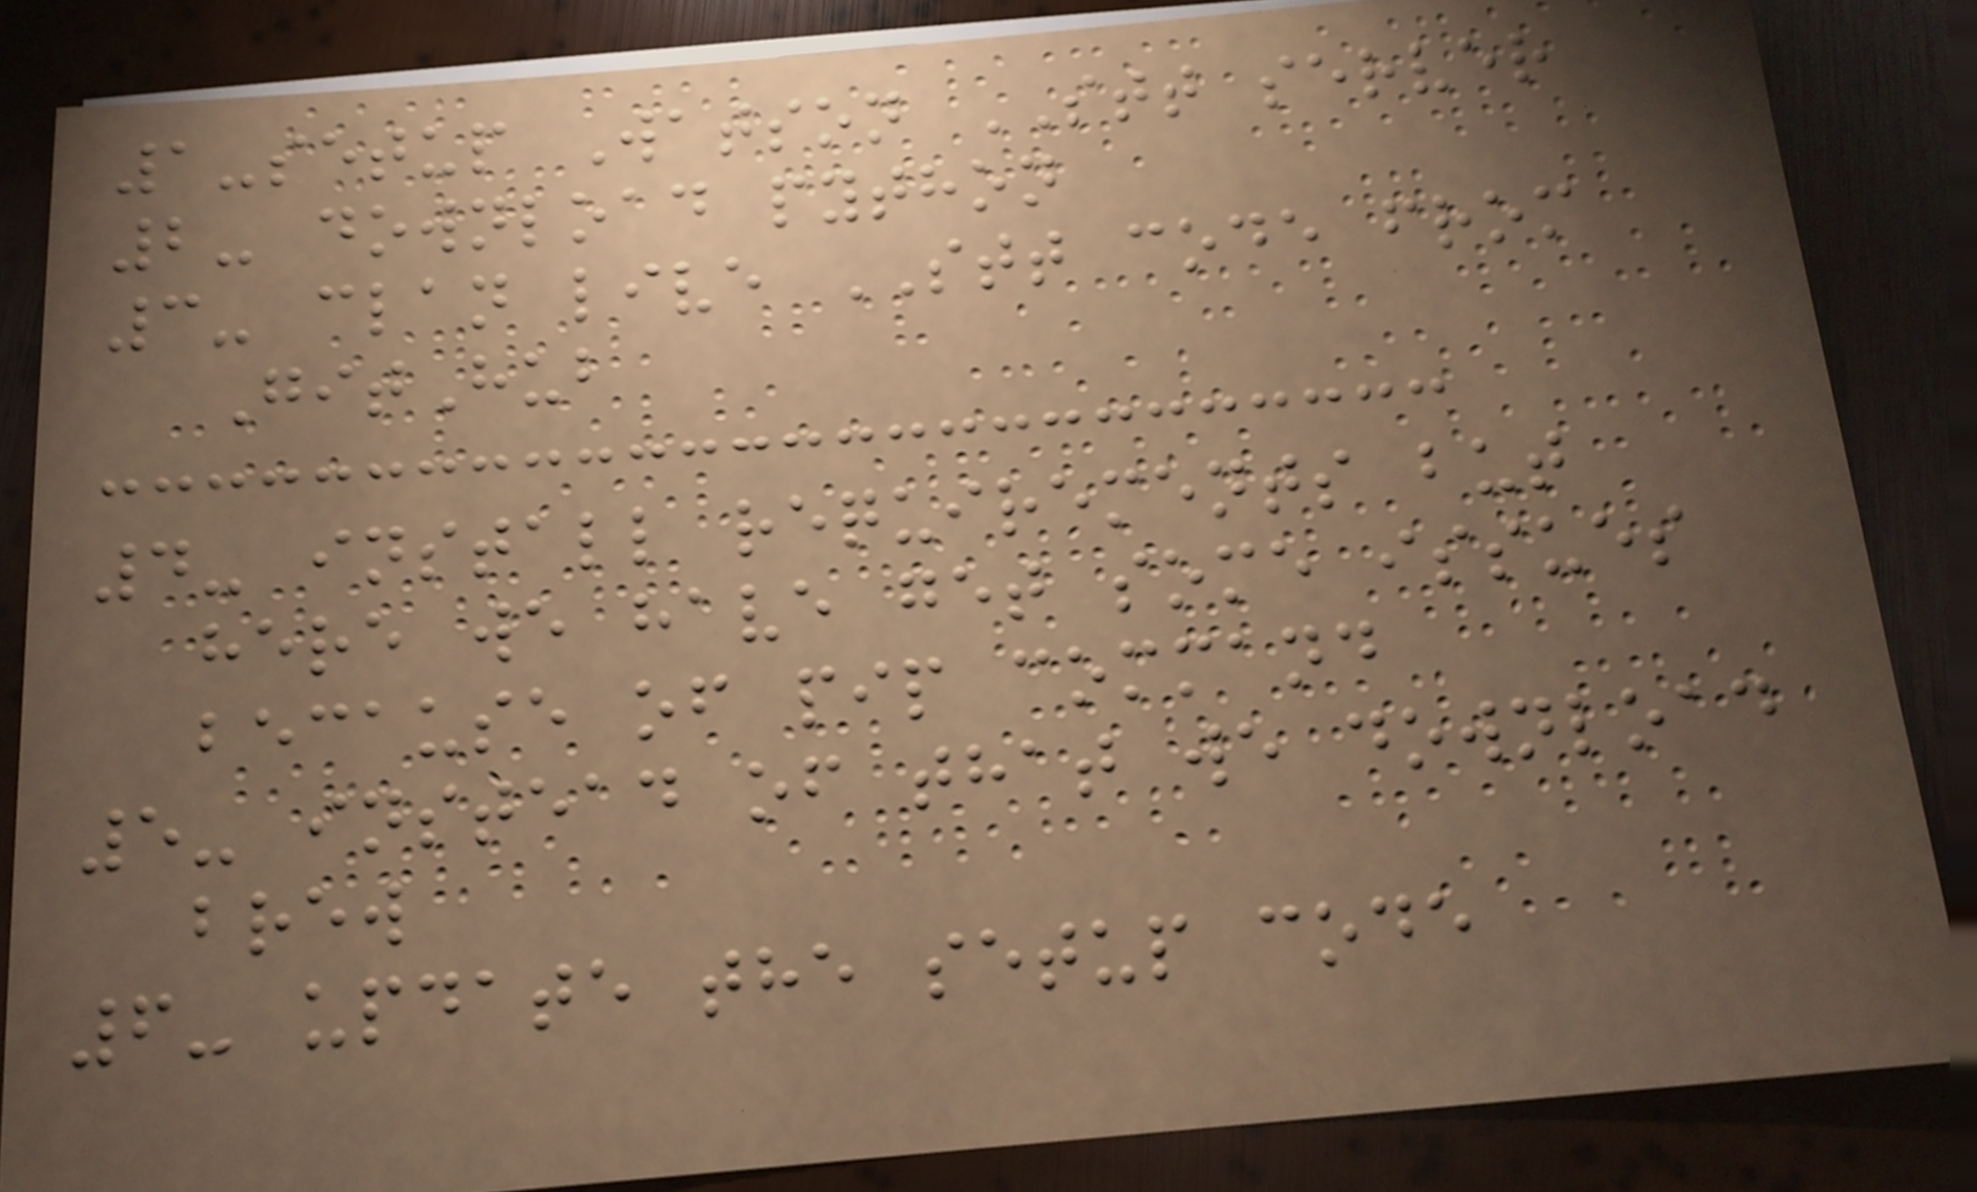1-setup Watson STT server
2- download python
3- clan live STT code from
GitHub
4- install requirements but
here we have get some issues
because of pip command
5- instead of that we download
brew
6- update the setup code
